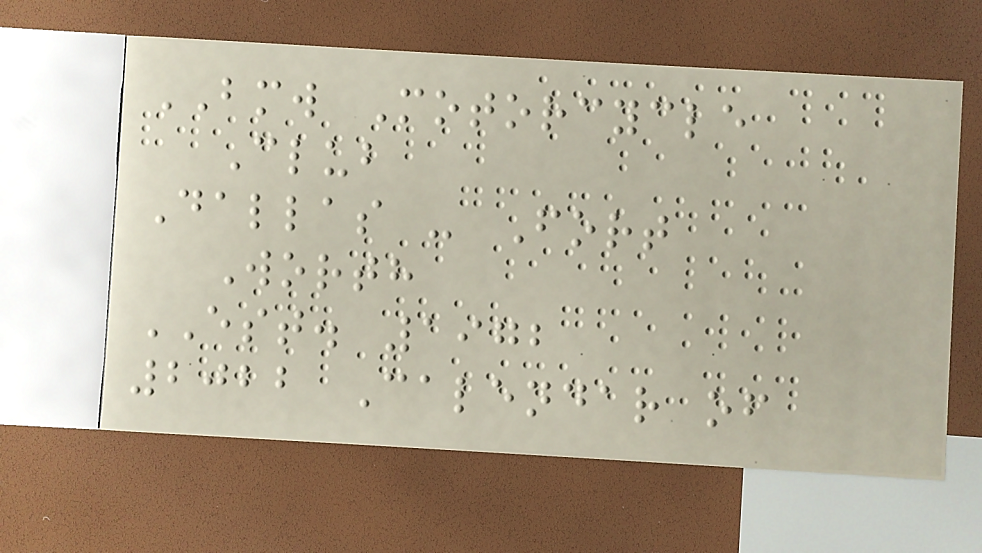BMW Motorcycle
Club
Dallas - Fort
Worth
EST. 1972
2022 Calendar of
